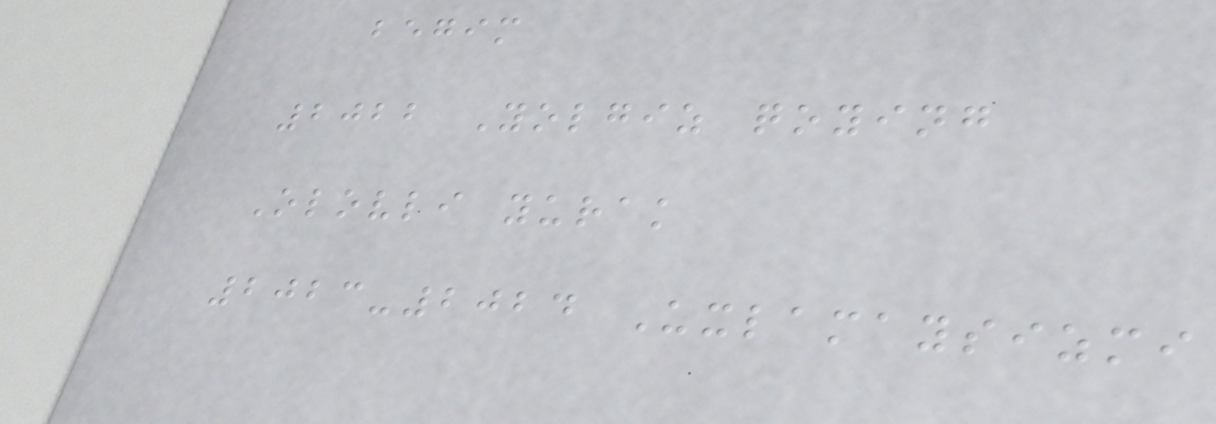begim
2022 Yolgiz qoying
Olovli yurak
2023-2024 Uxlamaysizmi
